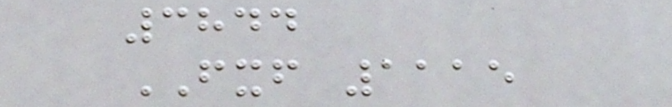3844
FXF 1115
